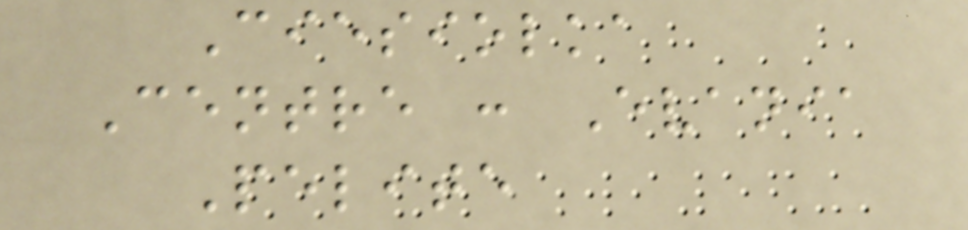Ciesiolka
Centre : Evania
Pelite
